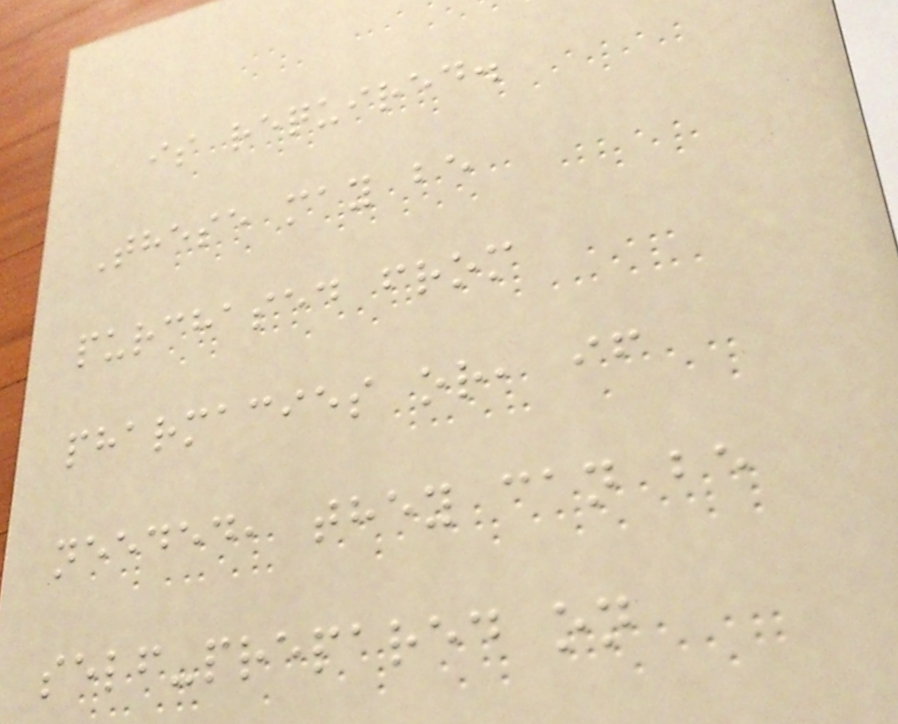is required.
These may be
purchased from
pharmacies or, if
needed, they can be
self-prepared on
